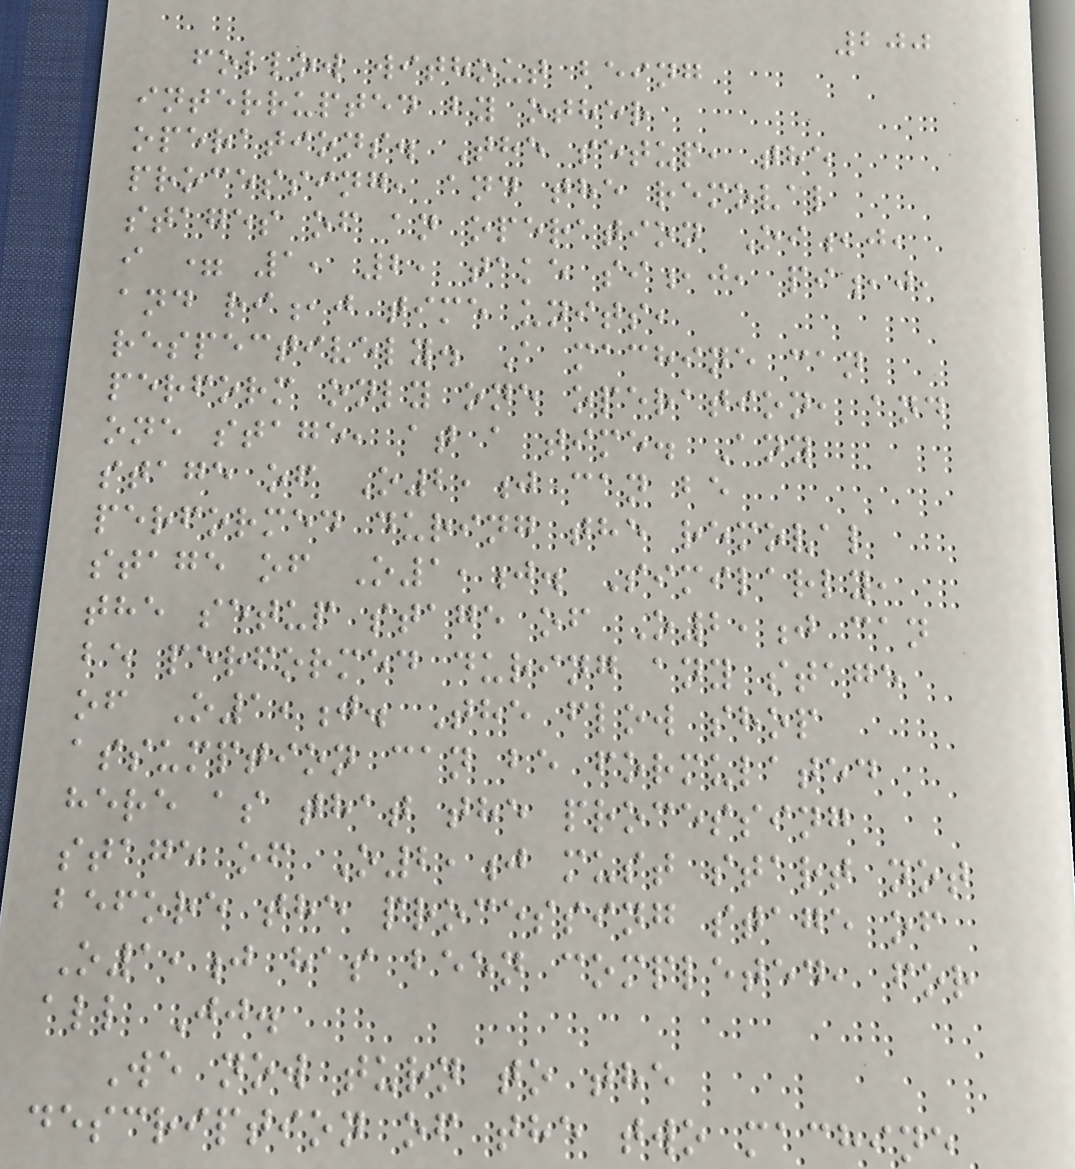200
follow without being
interrupted by other
operations. The setup, the
processing, and the removal
stages of an operation Oi,j,
i = 1, 2, take si,j, pi,j,
and ri,j time units,
respectively. A machine can
perform only one operation, and
one stage, at a time. Any
stage of O2,j can be
performed during the removal
stage of O1,j. Similarly,
the setup stage of O2,j can
be performed during any stage
of O1,j. The flow shop
assumption can be formulated
here as that the processing
stage of O2,j must start not
before the processing stage of
O1,j has been completed, for
all Jj.
We now turn to the
description of the two machine
